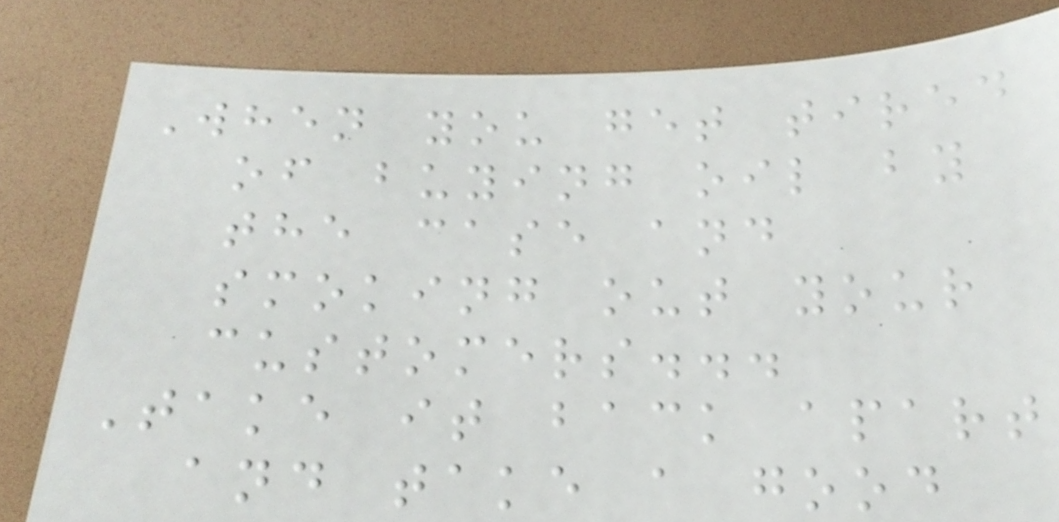When you get tired
of buying oil by
the case and
smoking out your
customers...
Take it back apart
and take a good
